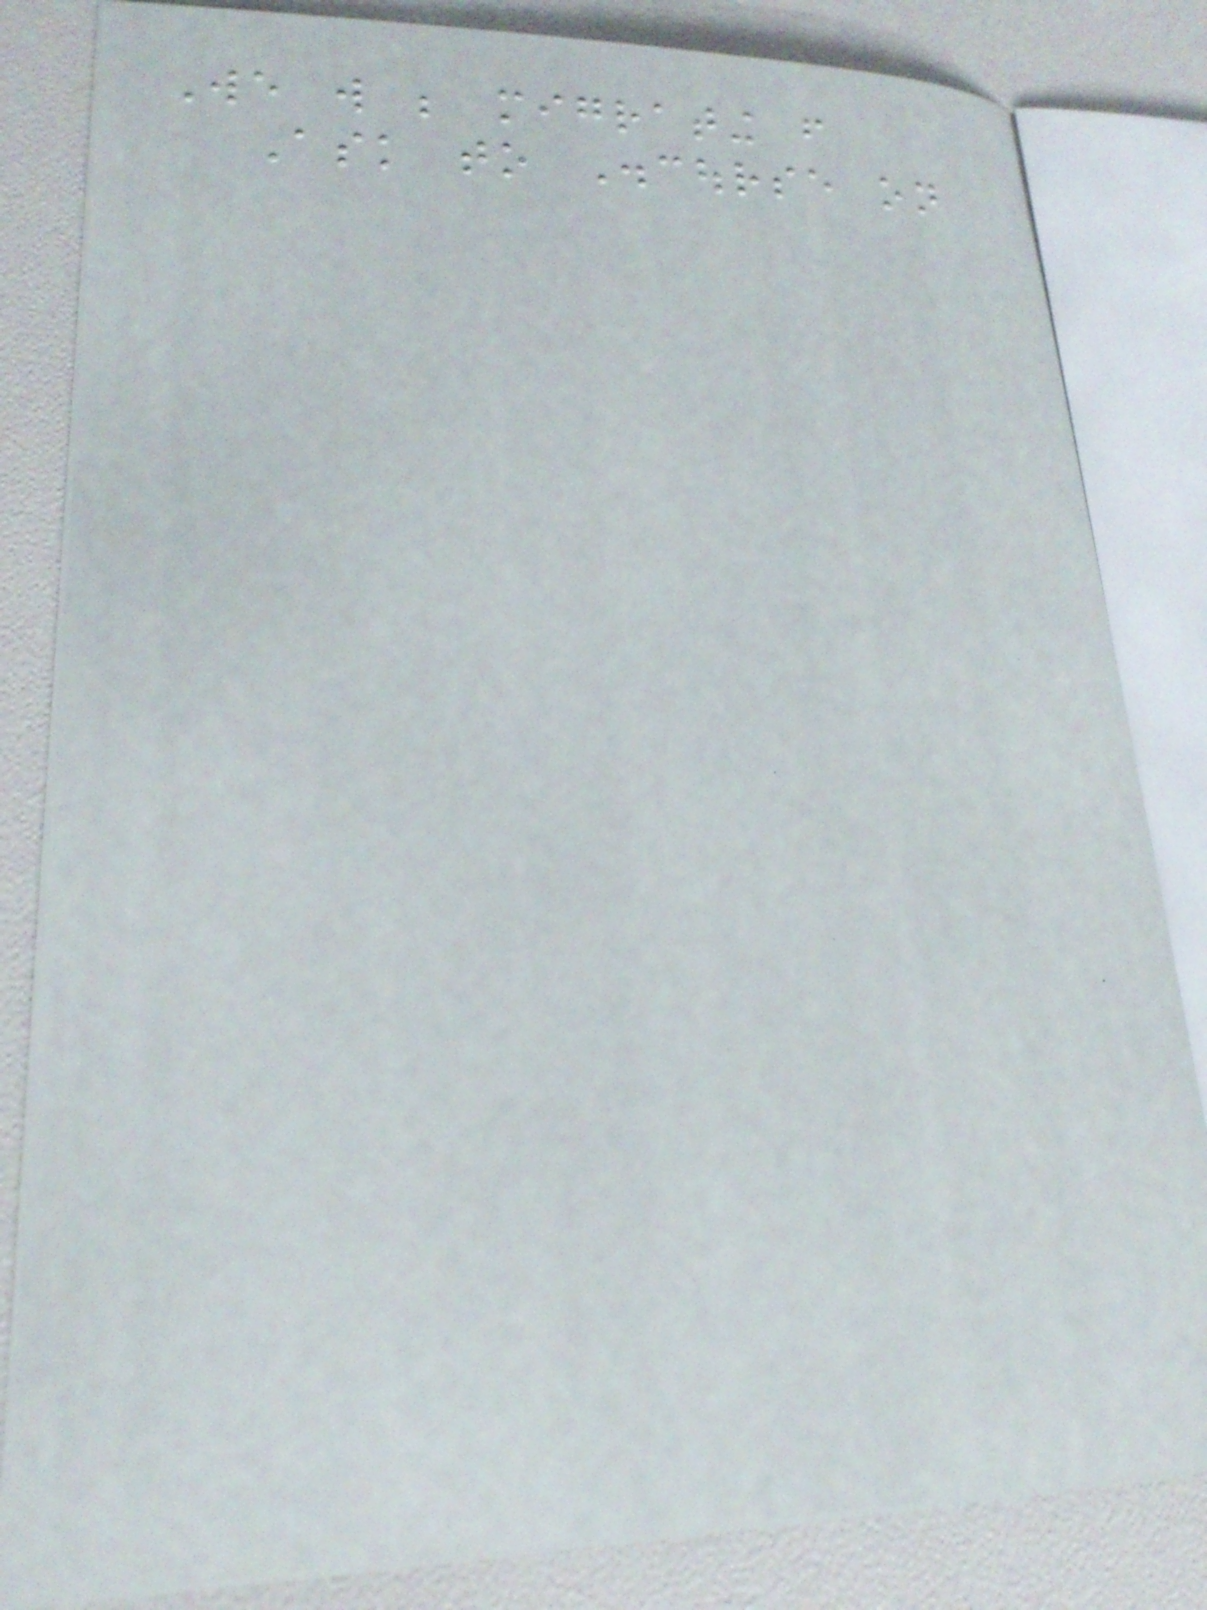We will be migrating from
Ask to Discourse on
